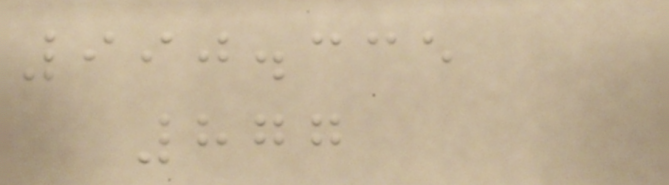990.335
877
